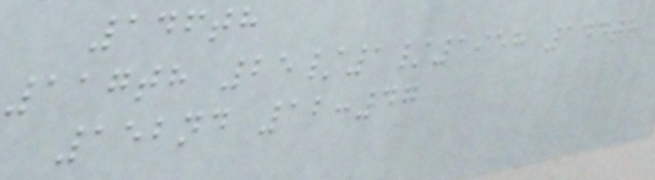146th
117th 25/1/1958 144th
152nd 12:47
